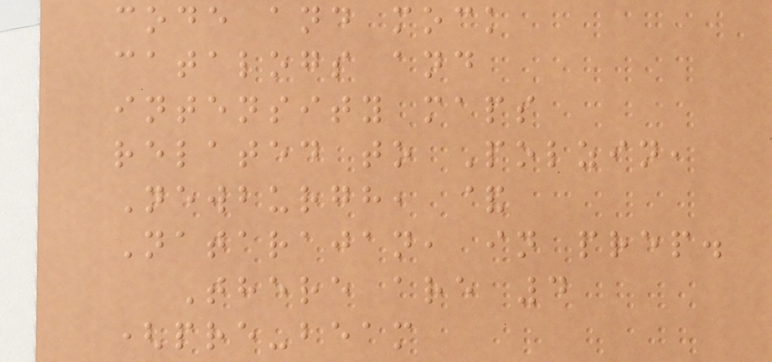code and mock
catalogs and
intensity maps
related to Polzin,
Newburgh, &
Natarajan, in prep.
There are 4
(pre-beam
